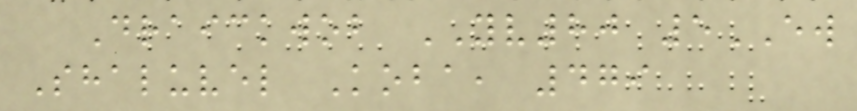Draickwob YV80 5EW
Shaluvel Koba, 479
